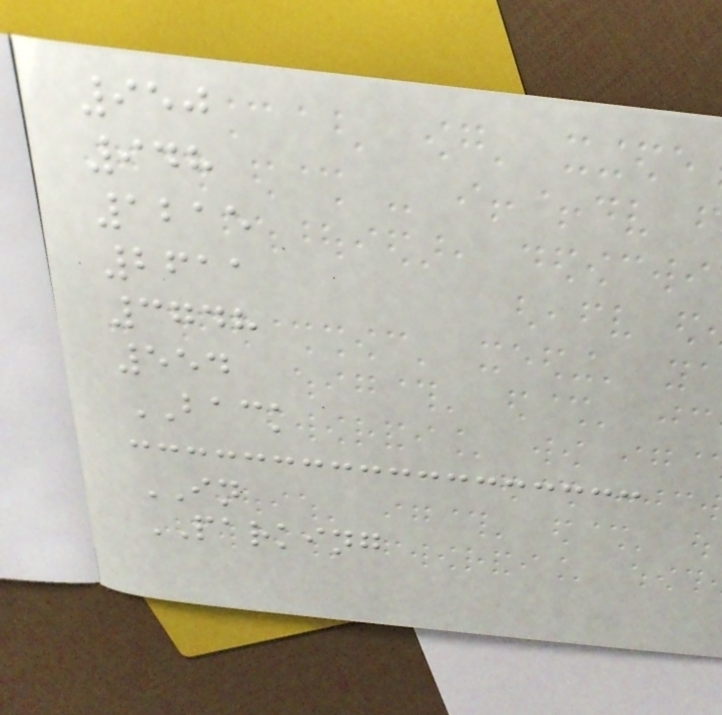950
948
1215
2611
3748
554
BACK
IN
PARKING
